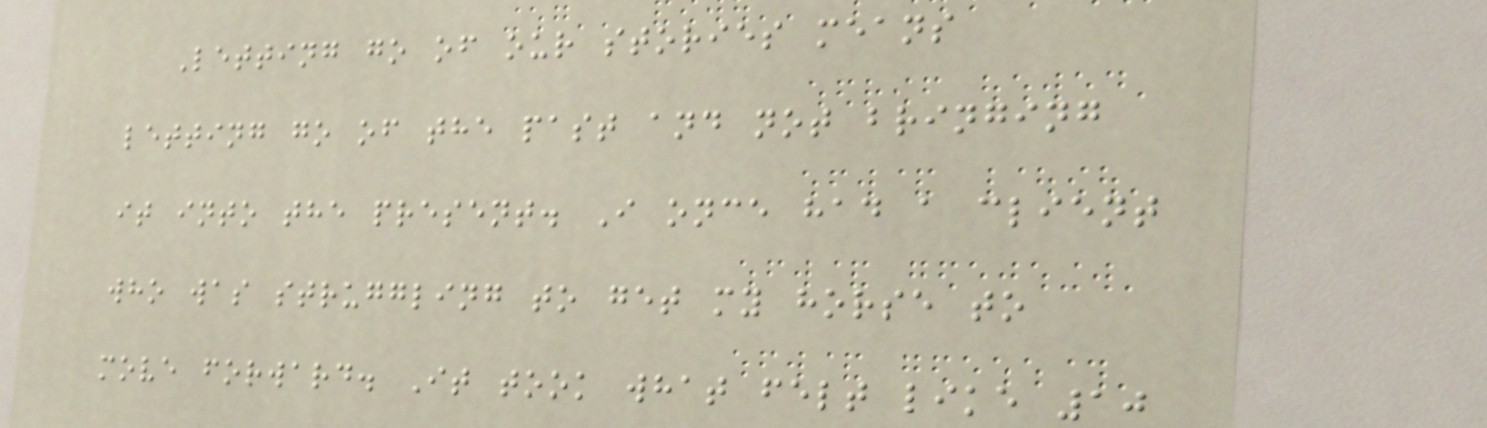Letting go of our stories means
letting go of the past and not bringing
it into the present. I once had a client
who was struggling to get my horse to
move forward. It took what felt like 10
